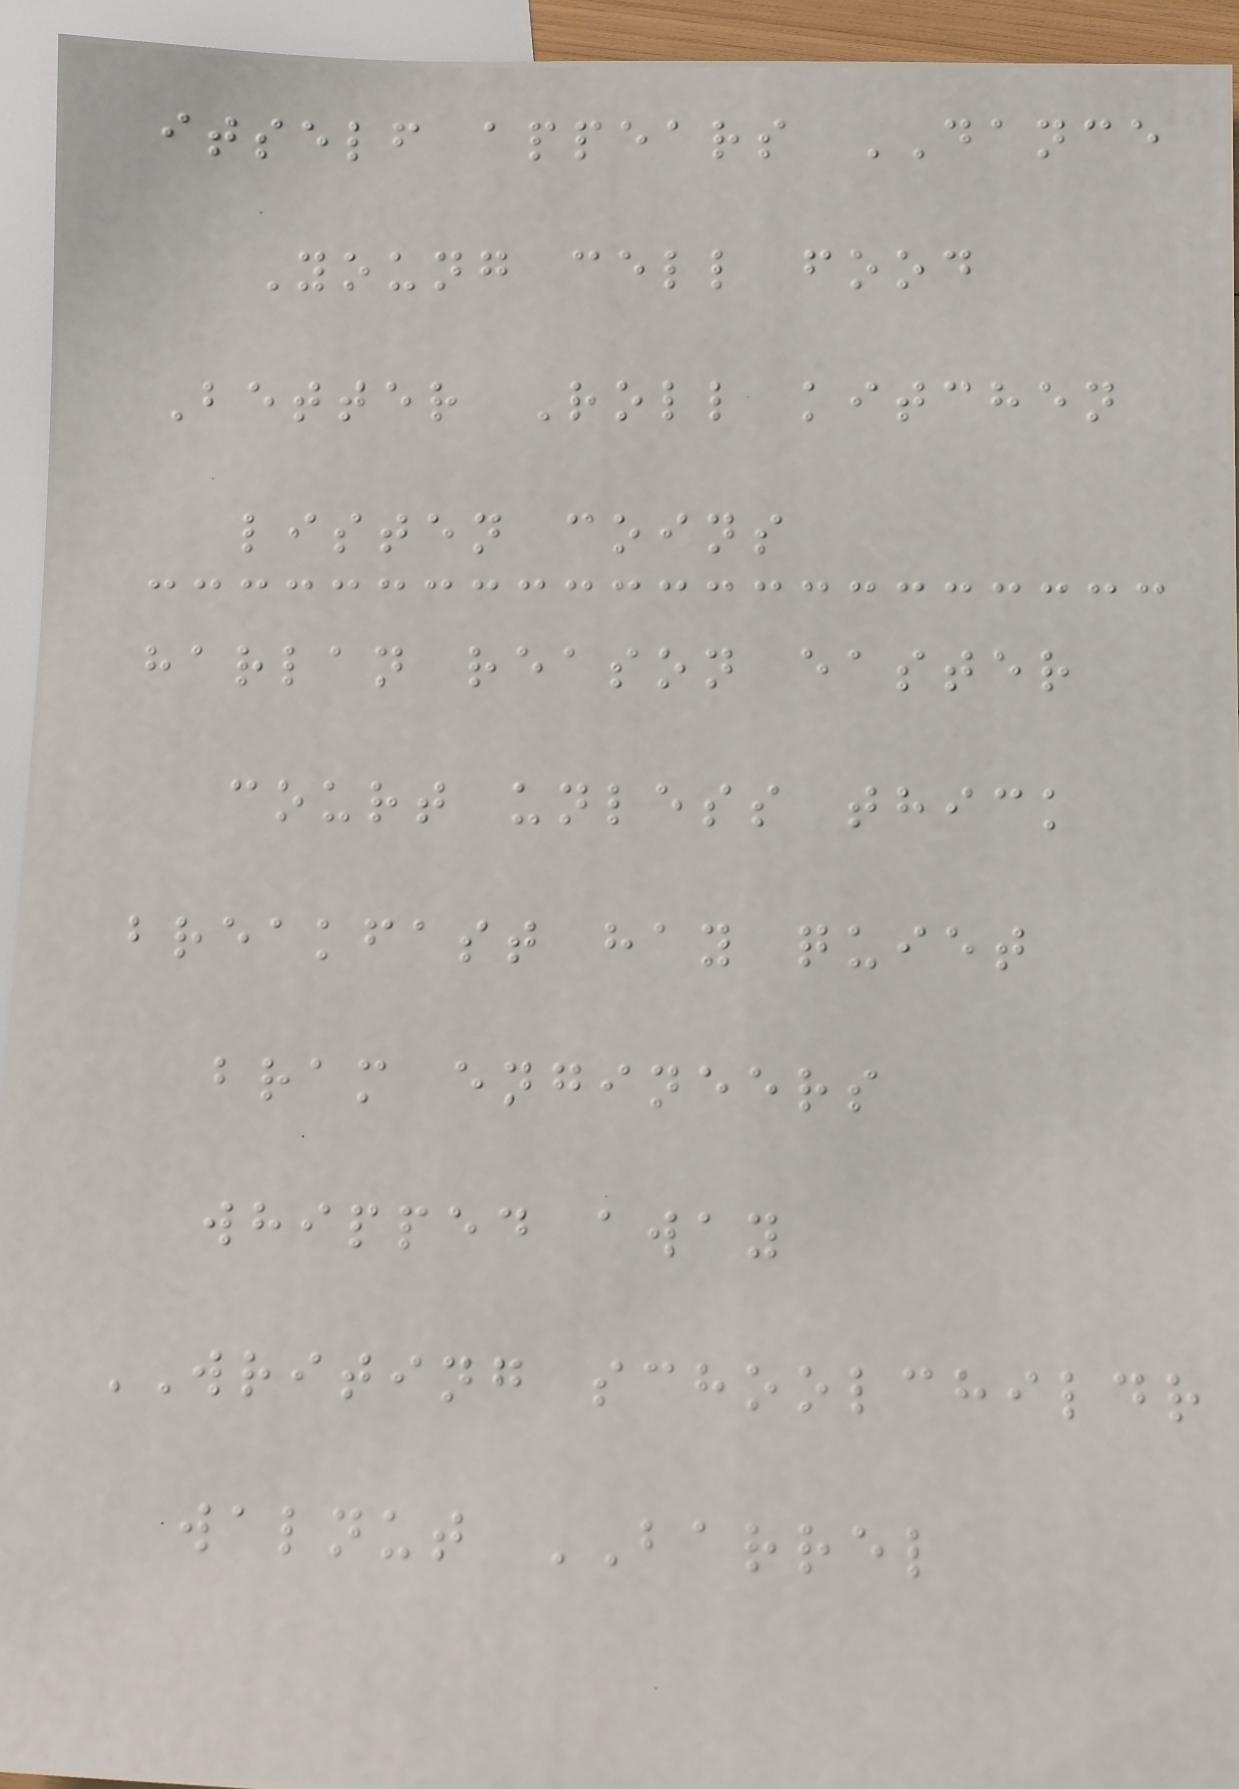itself appears DANCE
Young cell food
Better Roll kitchen
listen coins
harlan reason easter
court unless thick
breakfast hay quiet
bram engineers
whipped away
WRITING schoolchildr
walnut BARREL
